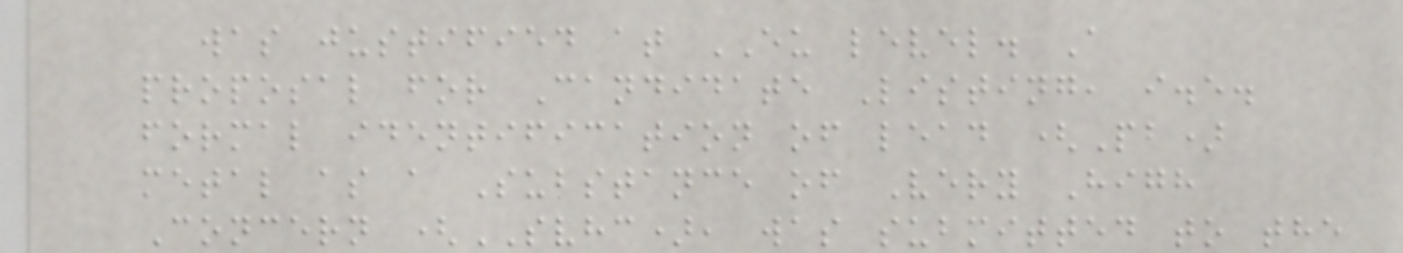was justified at EU level. A
proposal for Candidate Listing, i.e.
formal identification of lead (Pb)
metal as a Substance of Very High
Concern (SVHC), was submitted to the
